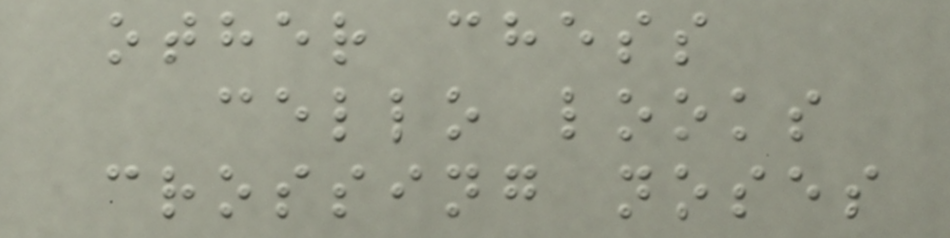other chess
cello looks
crossing noses
